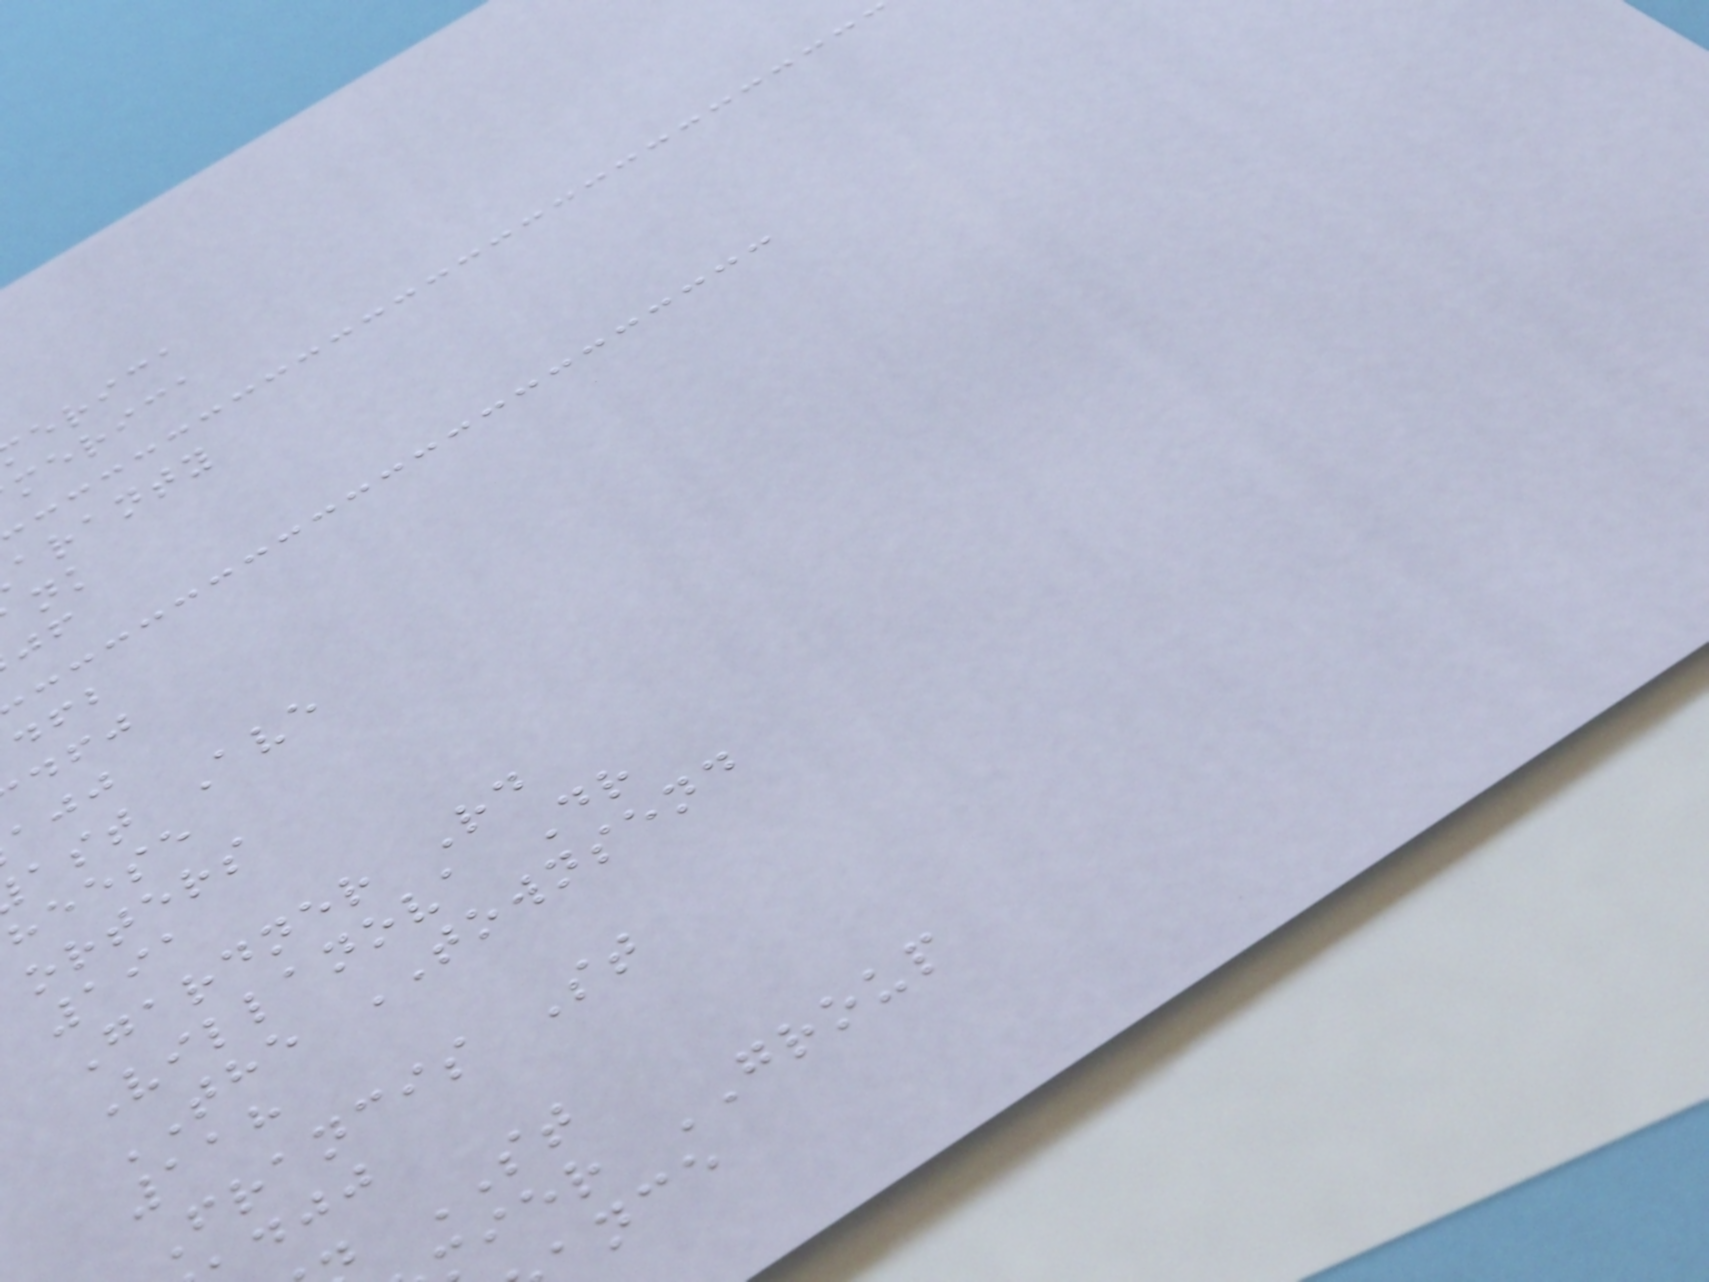erica
merica
aranty
ast Ave
heese
orters
191
Gardner Rd
Villanova Dr
THE TOWNSEND
118
Francis St
ST
ier GROUP
ance
